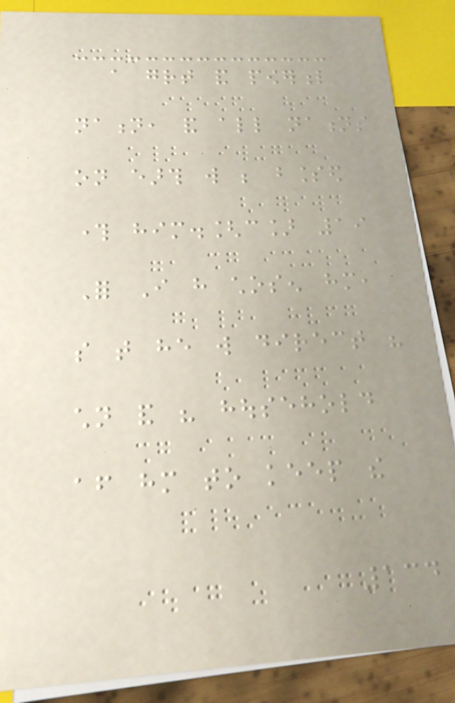a great and powerful
nation, and all nations
on earth will be blessed
through him.[c] 19
For I have chosen him,
so that he will direct his
children and his household
after him to keep the
134
